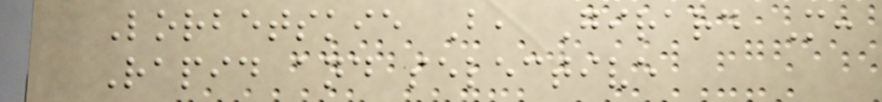Lorbetskie B, Girard M:
Rapid and selective
